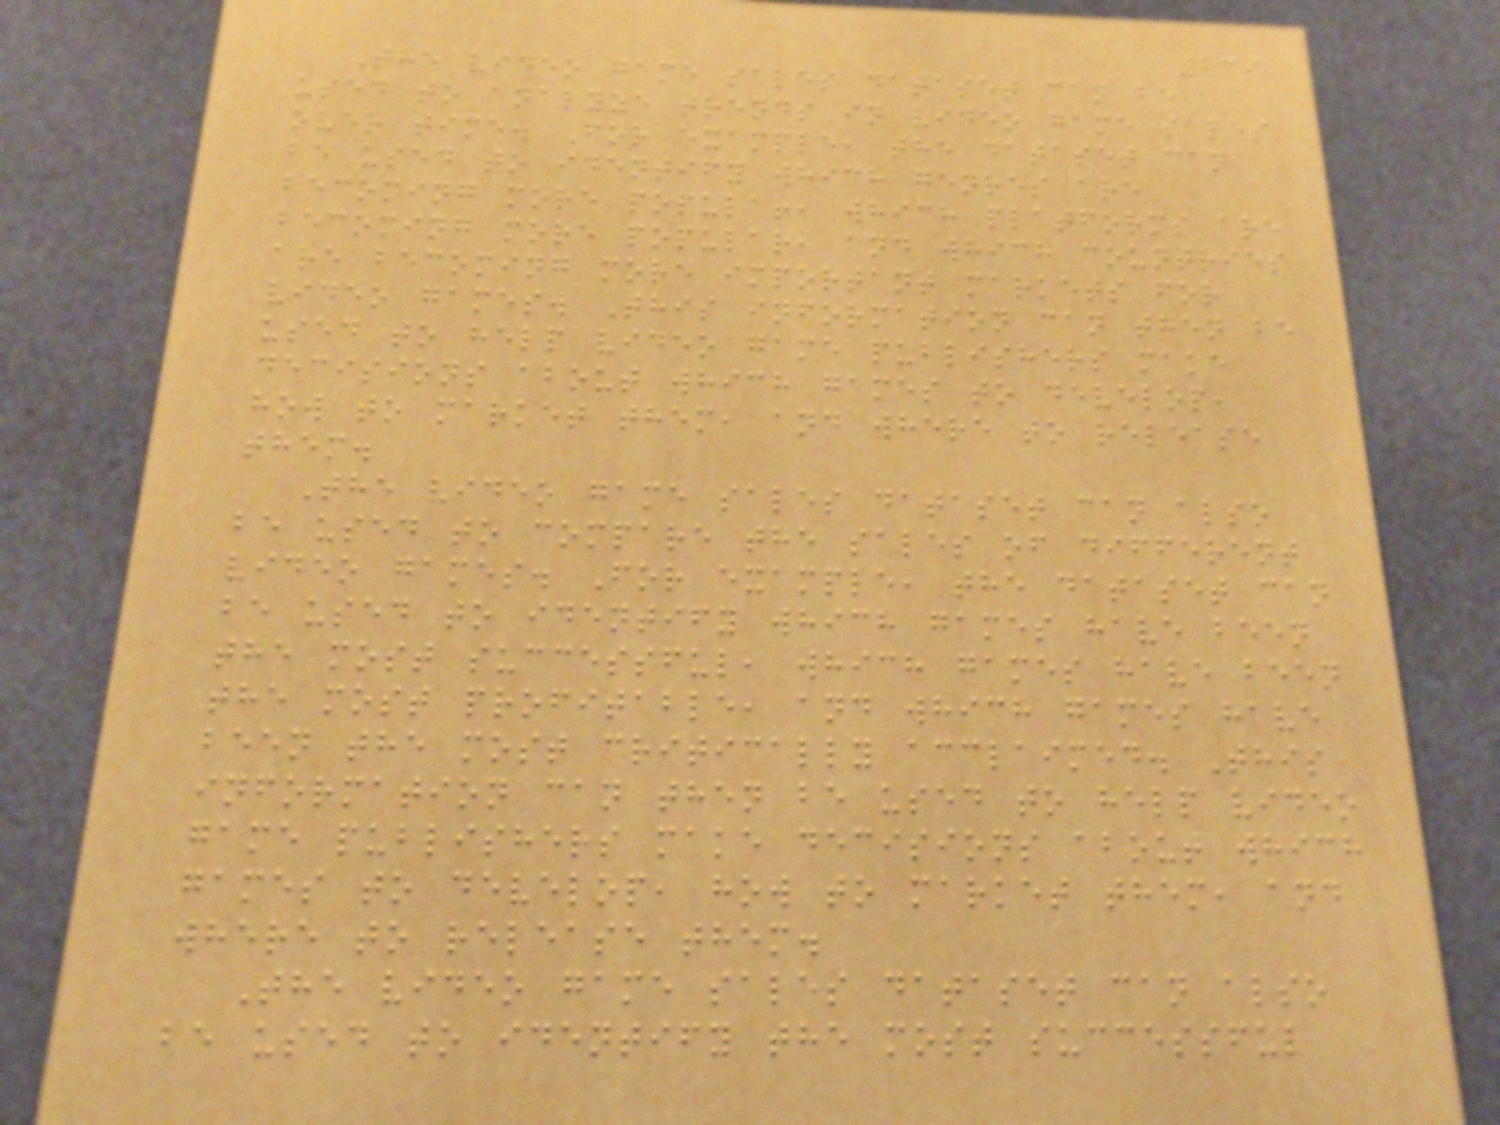239
The video game sales dataset can be
used to analyze trends in video game sales
over time. For example, the dataset can
be used to identify which genres are
becoming more popular, which platforms are
becoming more popular, and which countries
are becoming more important markets for
video games. This information can then be
used to help video game publishers make
decisions about which games to develop,
how to market them, and where to release
them.
The video game sales dataset can also
be used to compare the sales of different
video games. For example, the dataset can
be used to identify which games have been
the most successful, which games have been
the most profitable, and which games have
been the most critically acclaimed. This
information can then be used to help video
game publishers make decisions about which
games to develop, how to market them, and
where to release them.
The video game sales dataset can also
be used to identify the most successful
